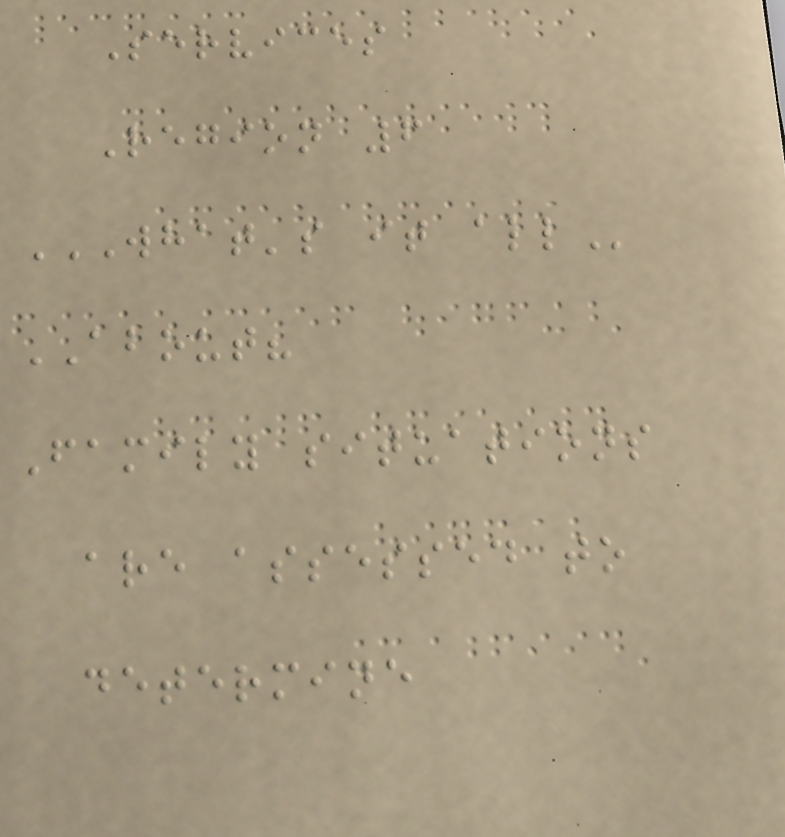Services
Region 6
WHAT'S IT ALL
ABOUT?
Family situations
are assessed to
determine
